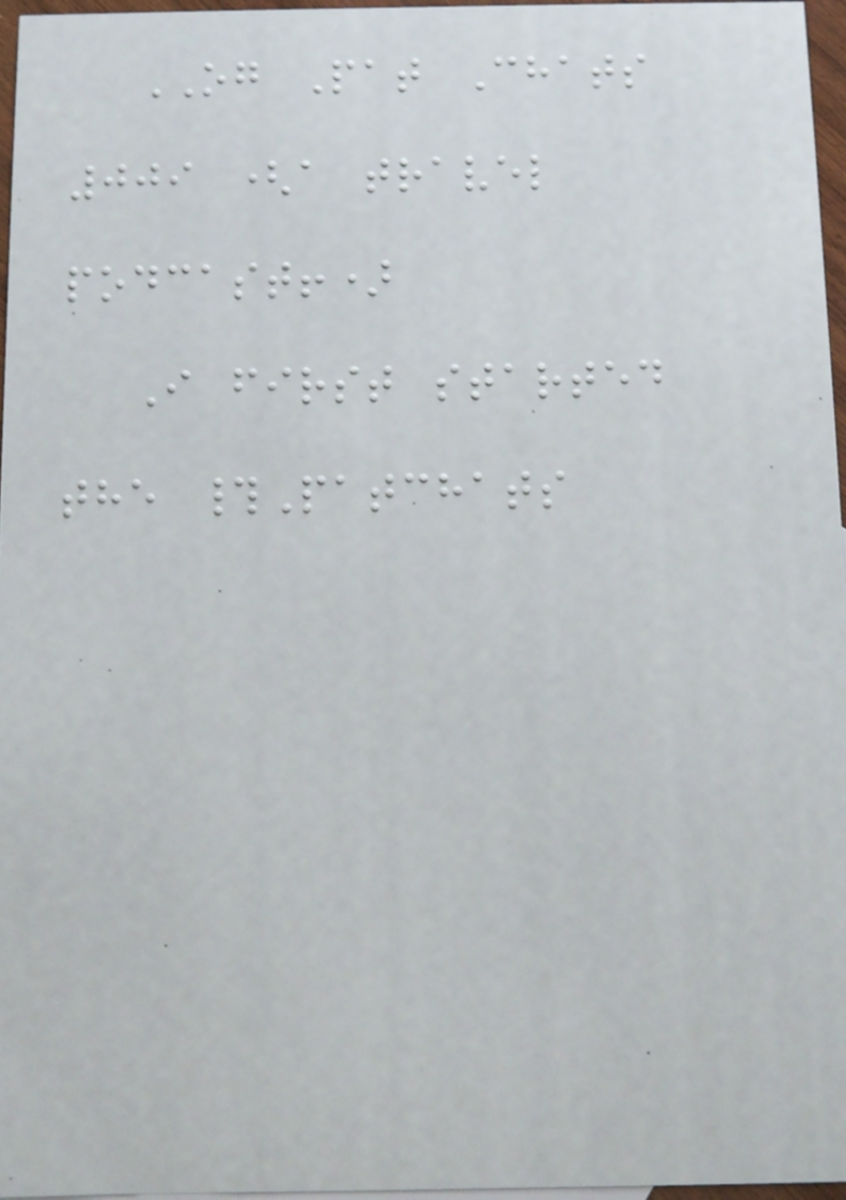OG Pat Chats
009 (a travel
podcast!)
I first started
the #Patchats
